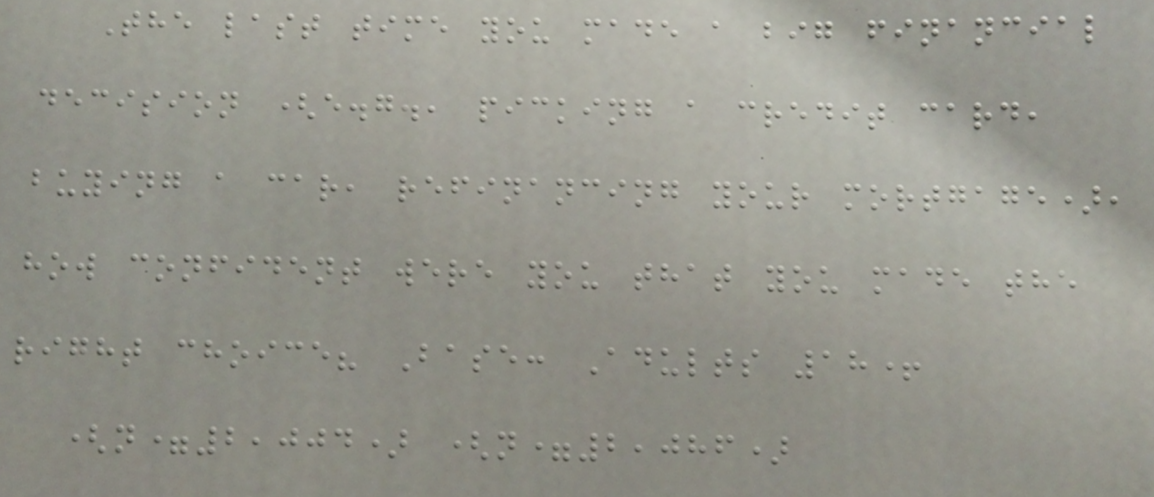The last time you made a big financial
decision (e.g., picking a credit card,
buying a car, refinancing your mortgage),
how confident were you that you made the
right choice? Base: Adults 18+
(n=2,004) (n=2,086)
